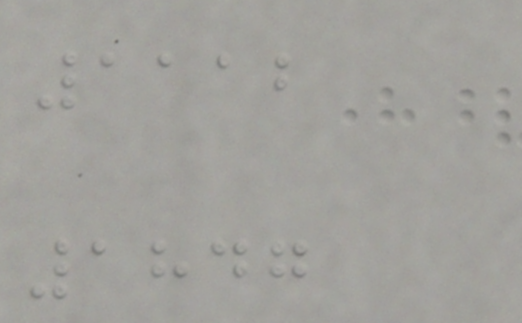1112
1847
